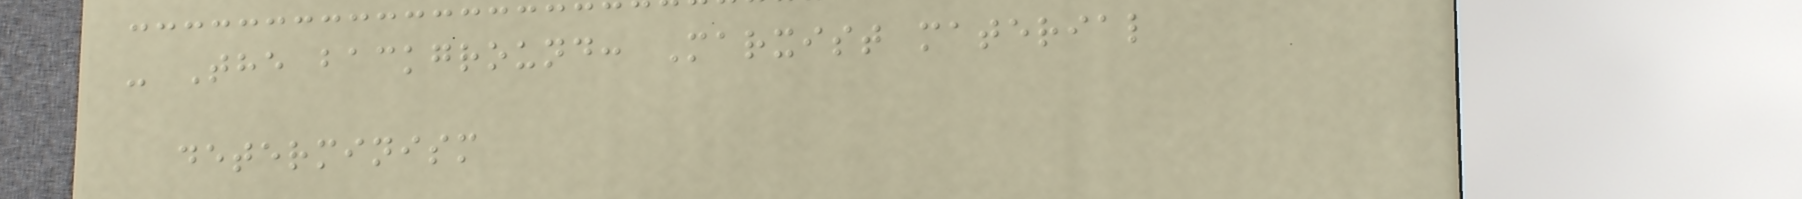- The background: Marxist material
determinism
